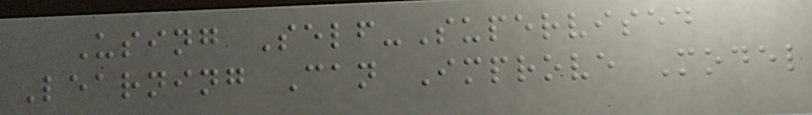Using Self-Supervised
Learning Can Improve Model
